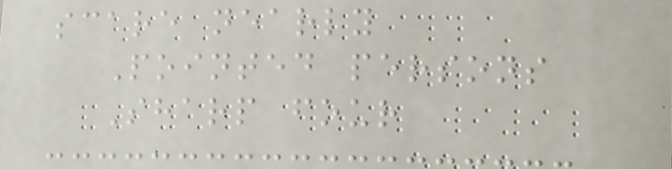scare nearly
Pointed persons
Sharp four
